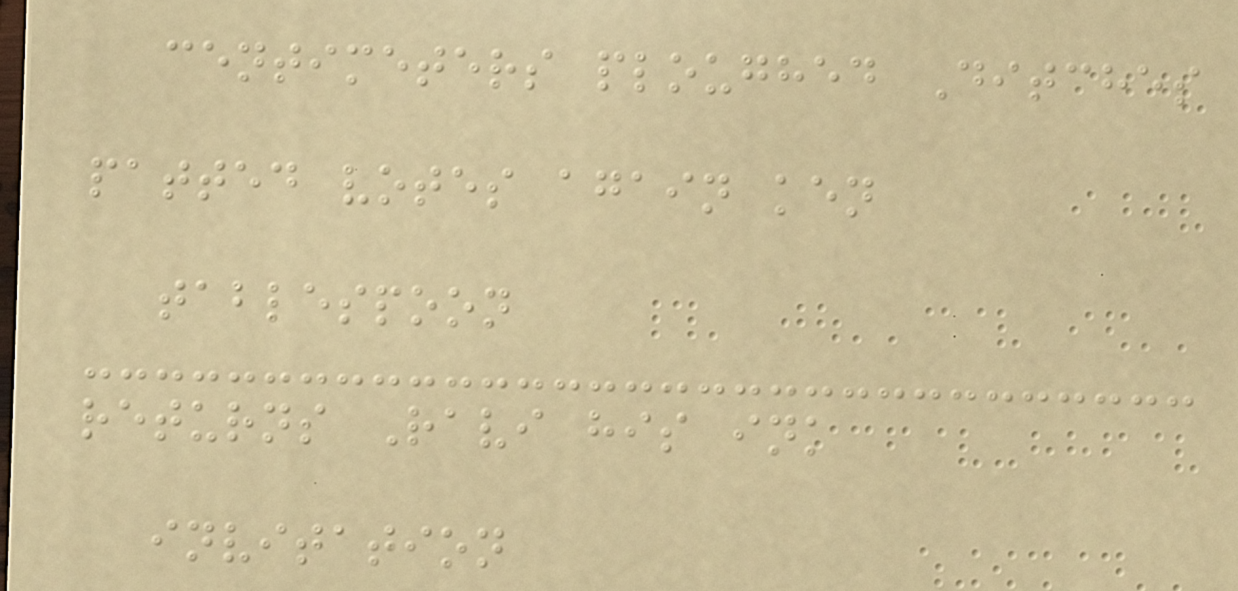centimeters ploughed Ditches
patted votes again ken
tablespoon
returns Ravi his ink
invitation
